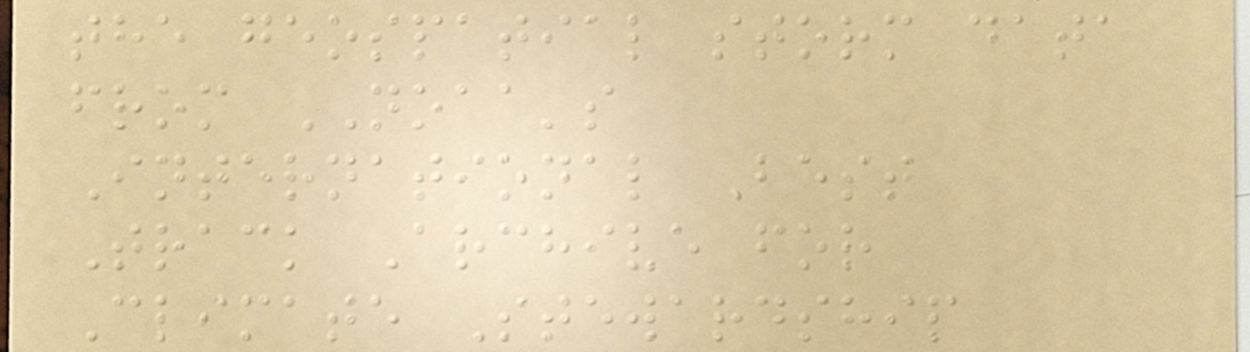the geospatial storm data
from NOAA's
International Best
Track Archive for
Climate Stewardship
